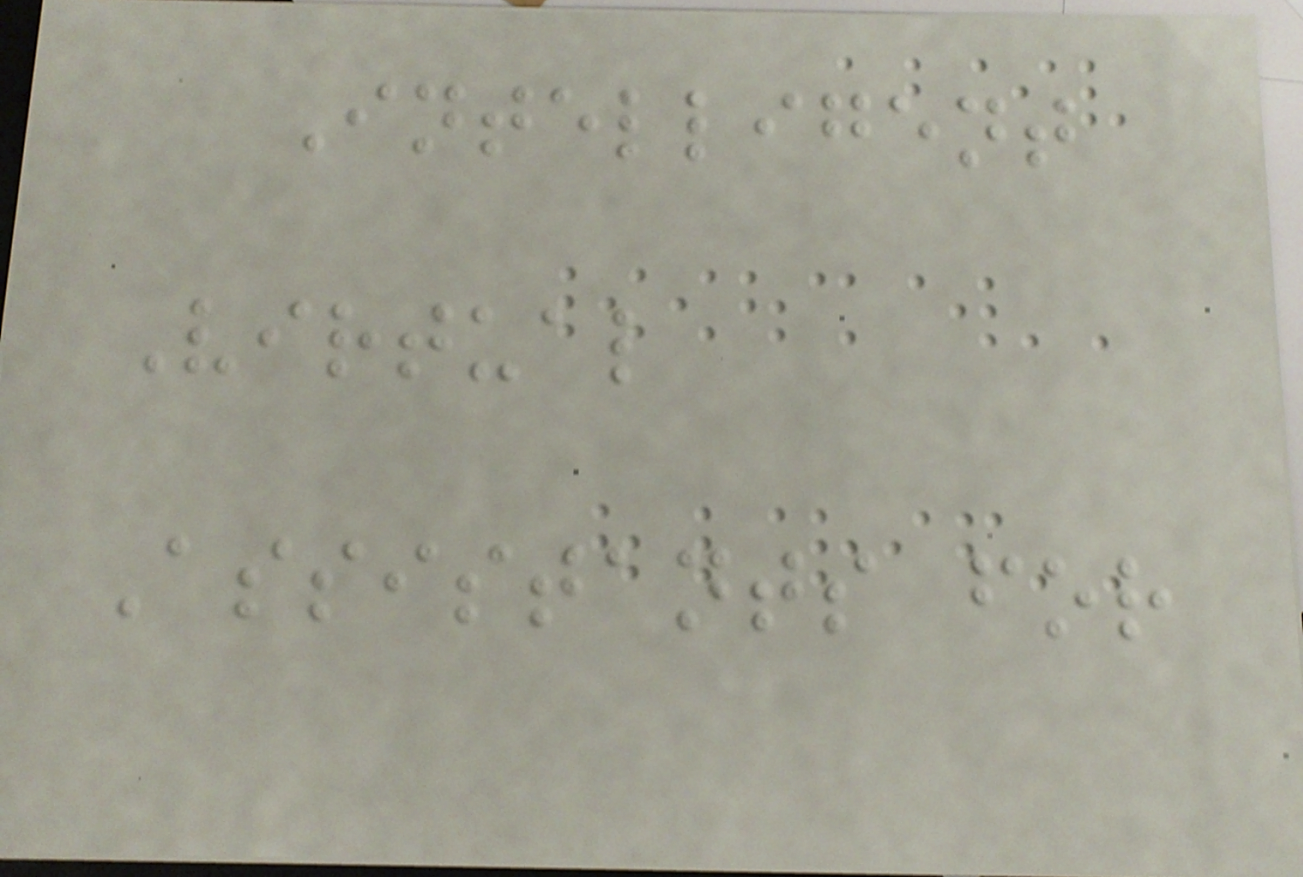Intelligent
Virtual
Assistants for
